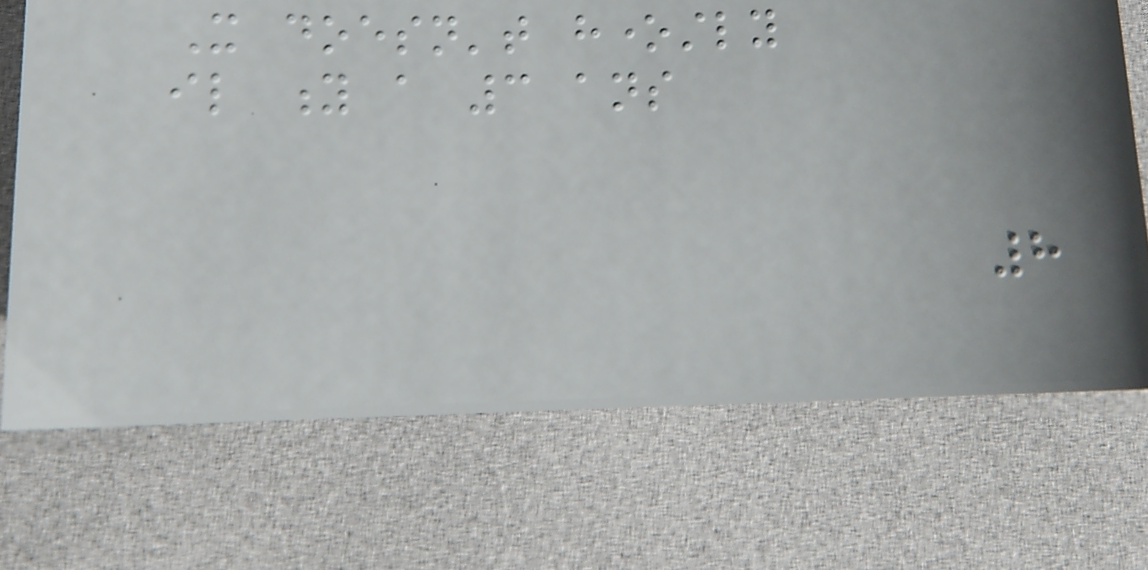It doesn't honestly
il y a 3 ans
8
